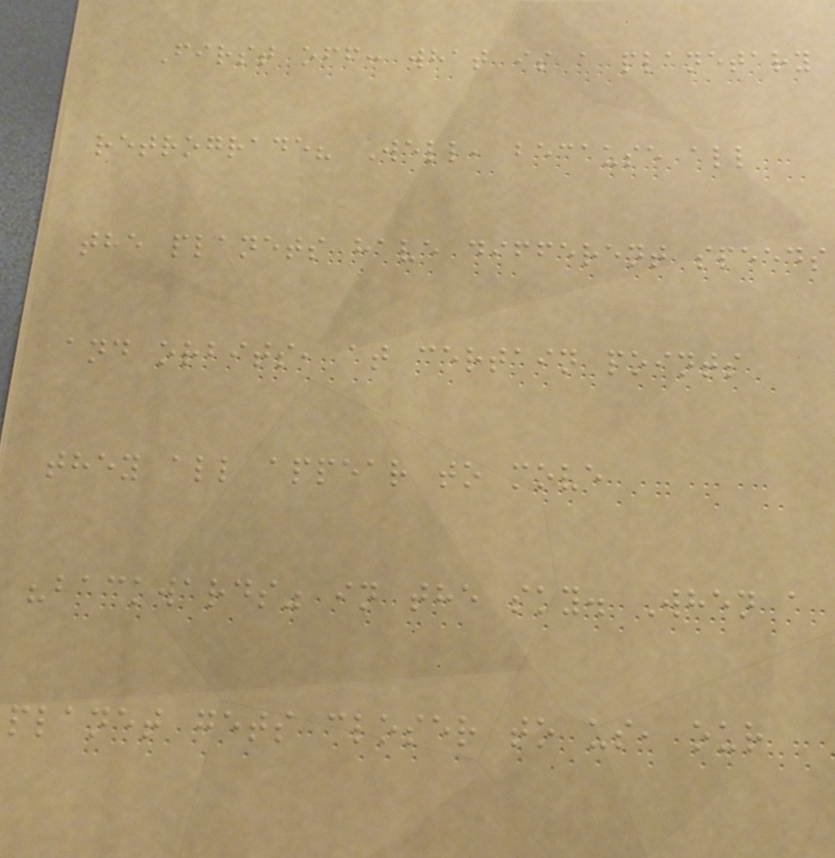First off: what is a planetary
retrograde? Well, because all
the planets have different speeds
and orbits, at certain points
they all appear to move
"backwards" in the sky. When a
planet gets closer to us, our
